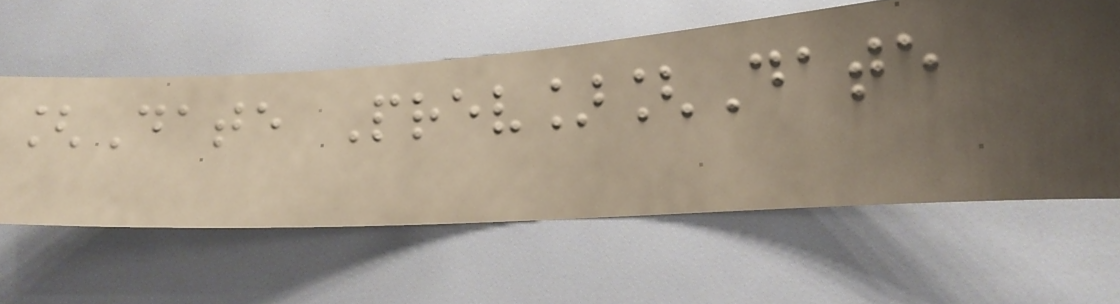[Date Prev][Date
